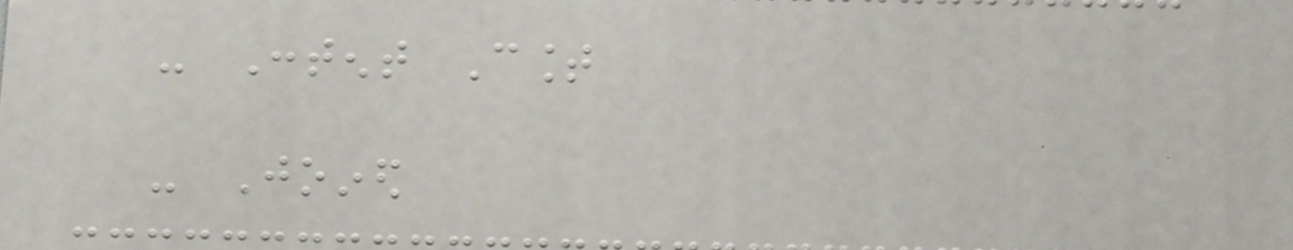- Content Count
- Joined
